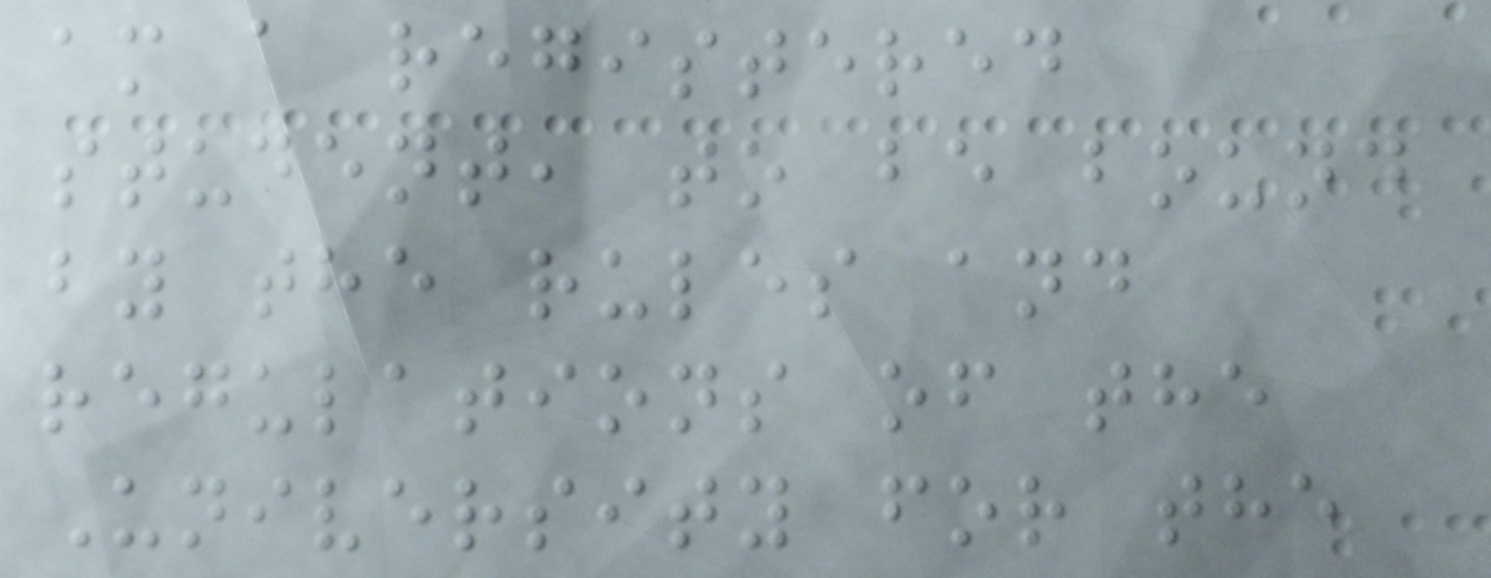am a registered
student, to be bound
by the rules and
regulations of the
University for the
